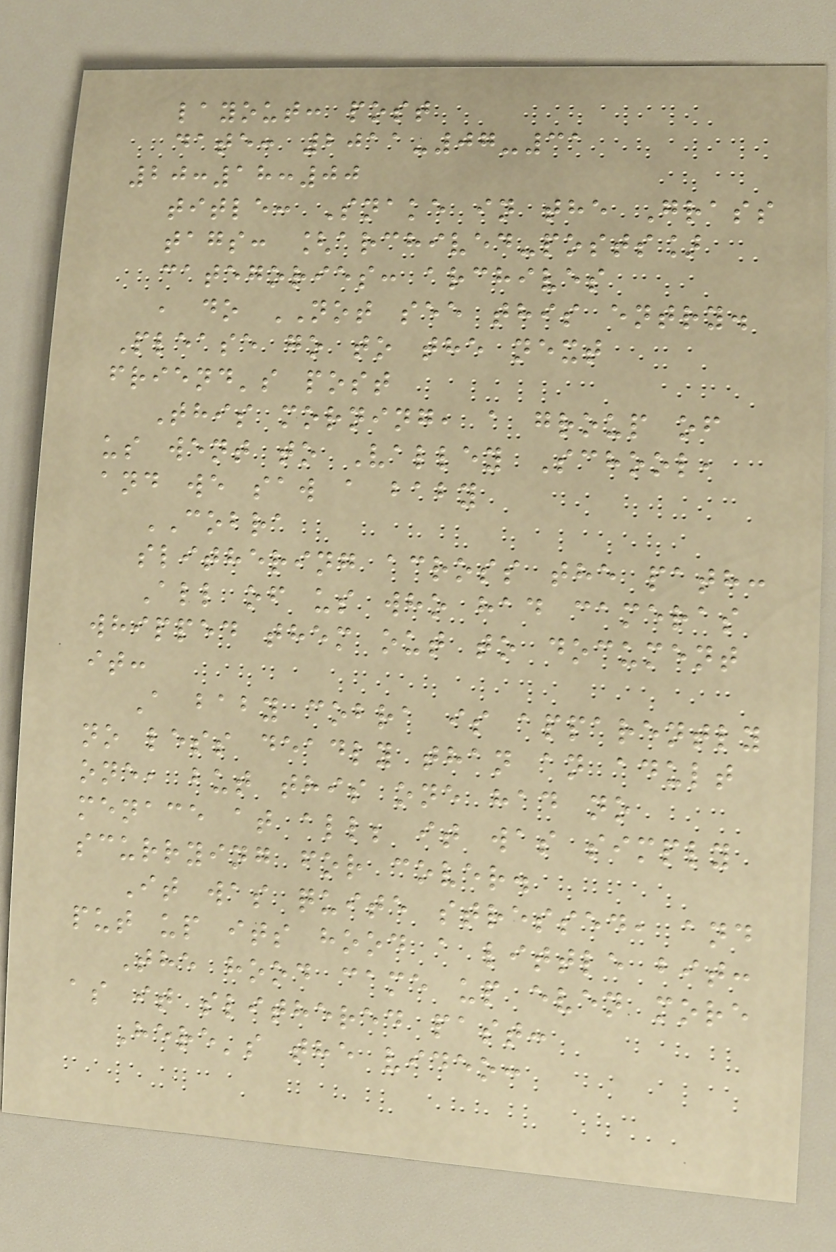layout: post
date: 2011-07-31
20:18:00
title: Snake in the Grass
tags: [archived-posts]
categories: archives
, do NOT see this entry.
Please go to the next
friend's post
This morning, a group of
us went to Valley School,
and we saw a baby
COBRA
slithering across the path:
All of us who had cameras
whipped them out to document
it:
A baby cobra is apparently
no less deadly than an adult
one, but this one had no
menace at all; it was simply
scurrying for cover.
It was quite stressed, and
put up its hood a little bit:
The hood came up even more
as it slithered past:
Here's the video:
